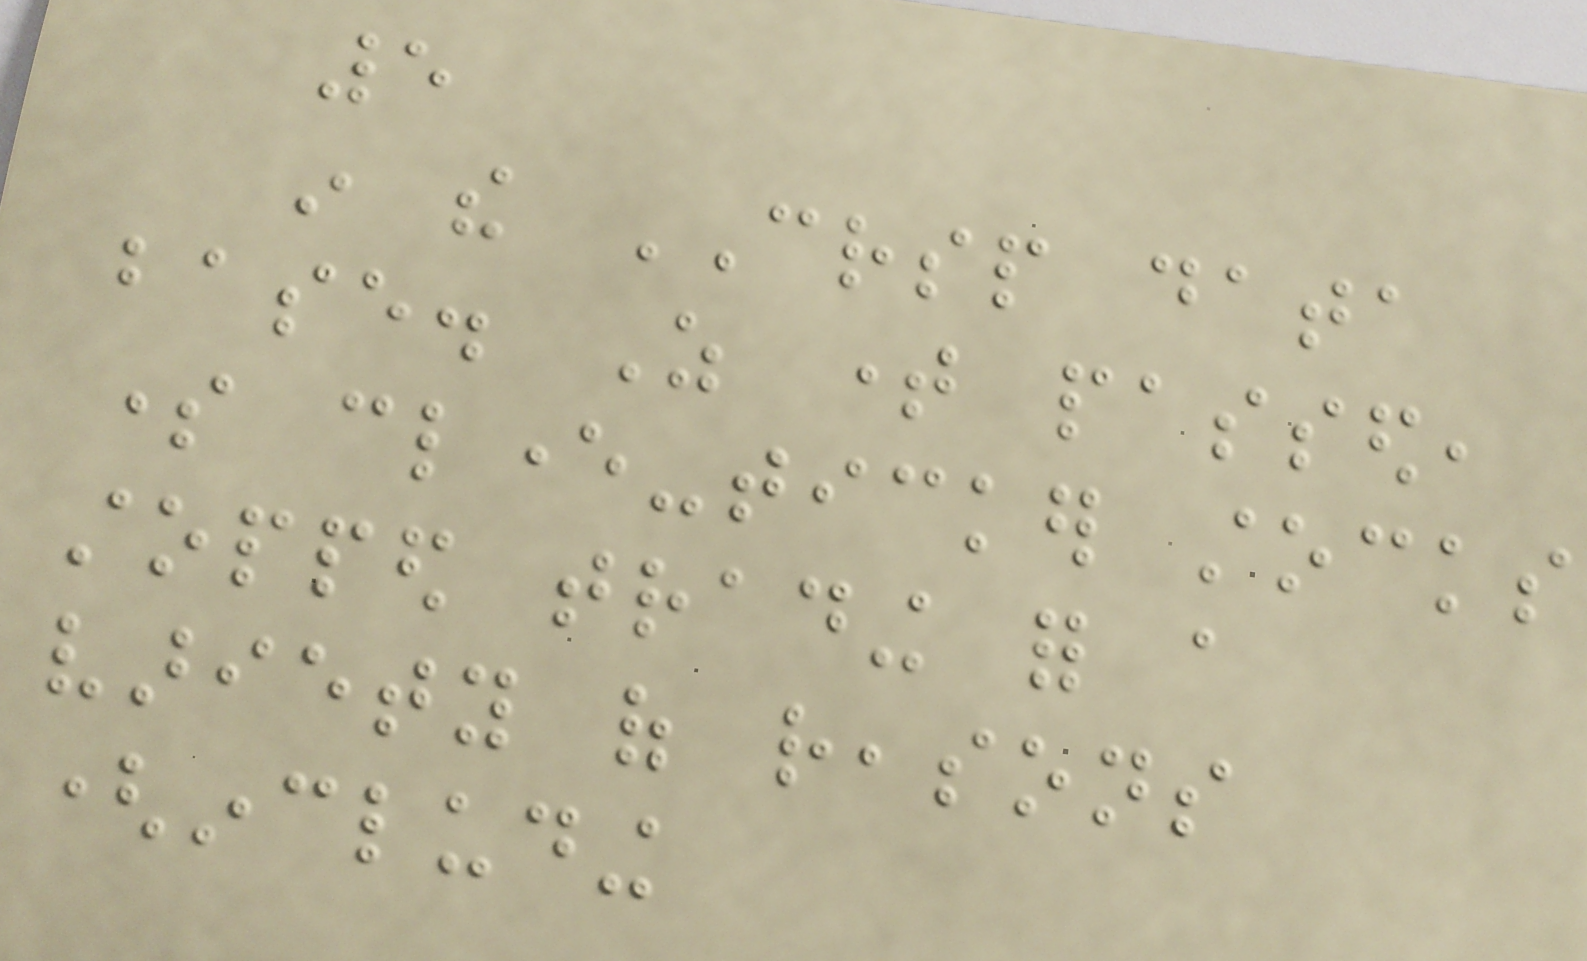5
in the CRSP data
base. As time passed,
some clever-ticker stocks
stopped trading for a
variety of reasons
(including
